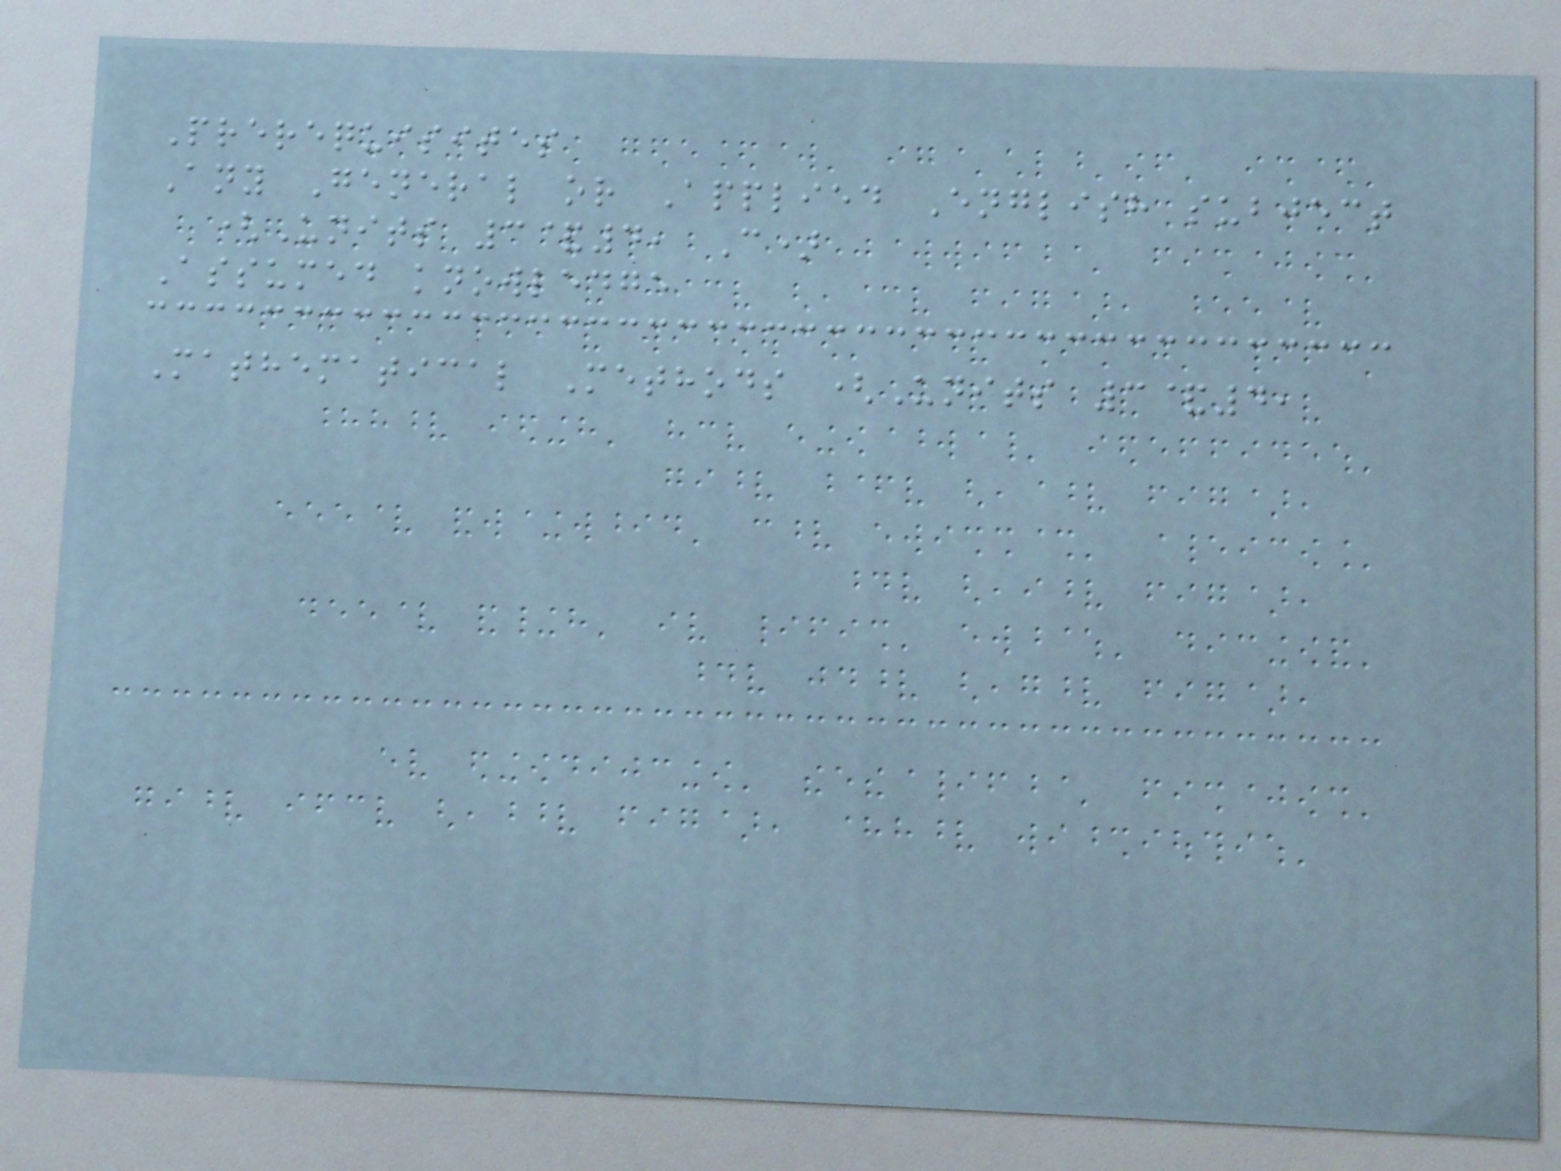Prerequisites
Any General or Applied English subject
(Units 3&4, C)
Assumed knowledge
Mathematical Methods (Units 3&4,
